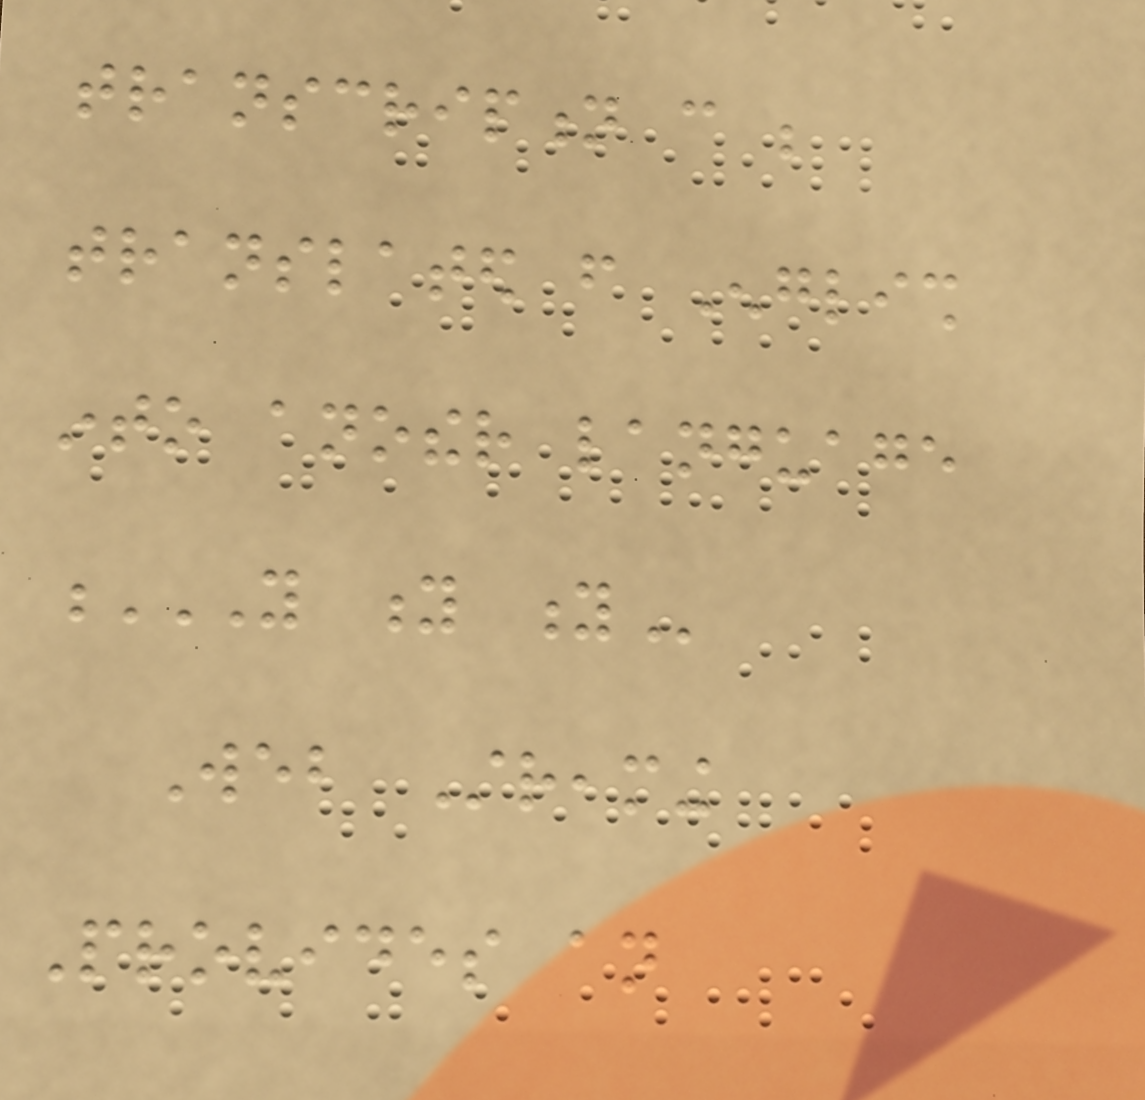transcription can be
translated from English
into another language
Y Y Y
Web Streaming
Provides an
